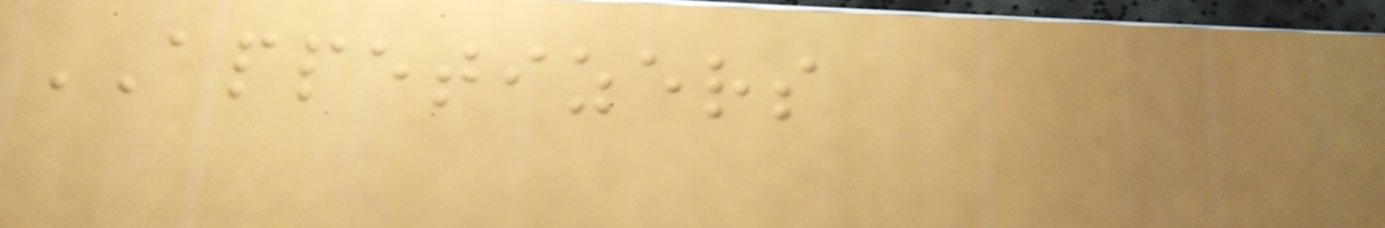APPETIZERS
